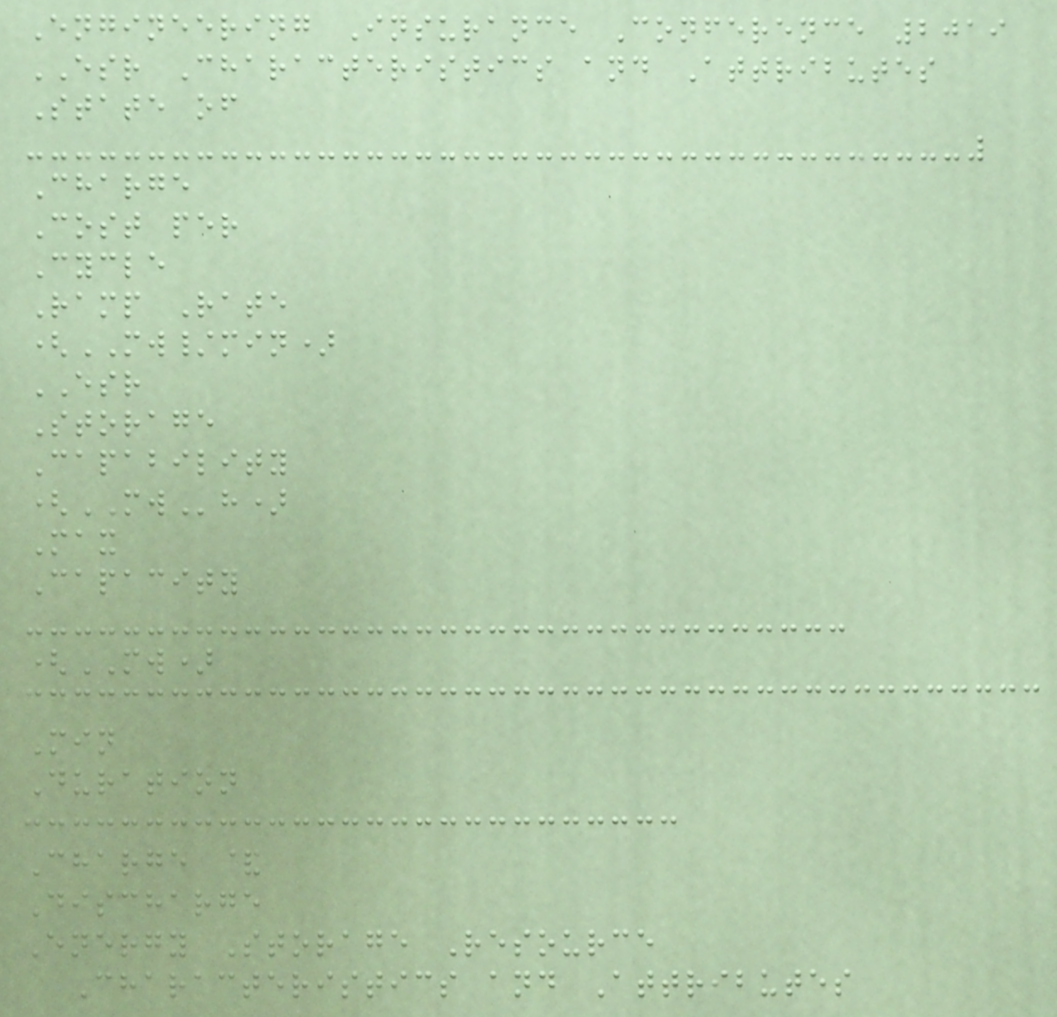Engineering Insurance Conference 2019
ESR Characteristics and Attributes
State of
Charge
Cost per
Cycle
Ramp Rate
(MW/min)
ESR
Storage
Capability
(MWh)
Max
Capacity
(MW)
Min
Duration
Charge &
Discharge
Energy Storage Resource
Characteristics and Attributes
